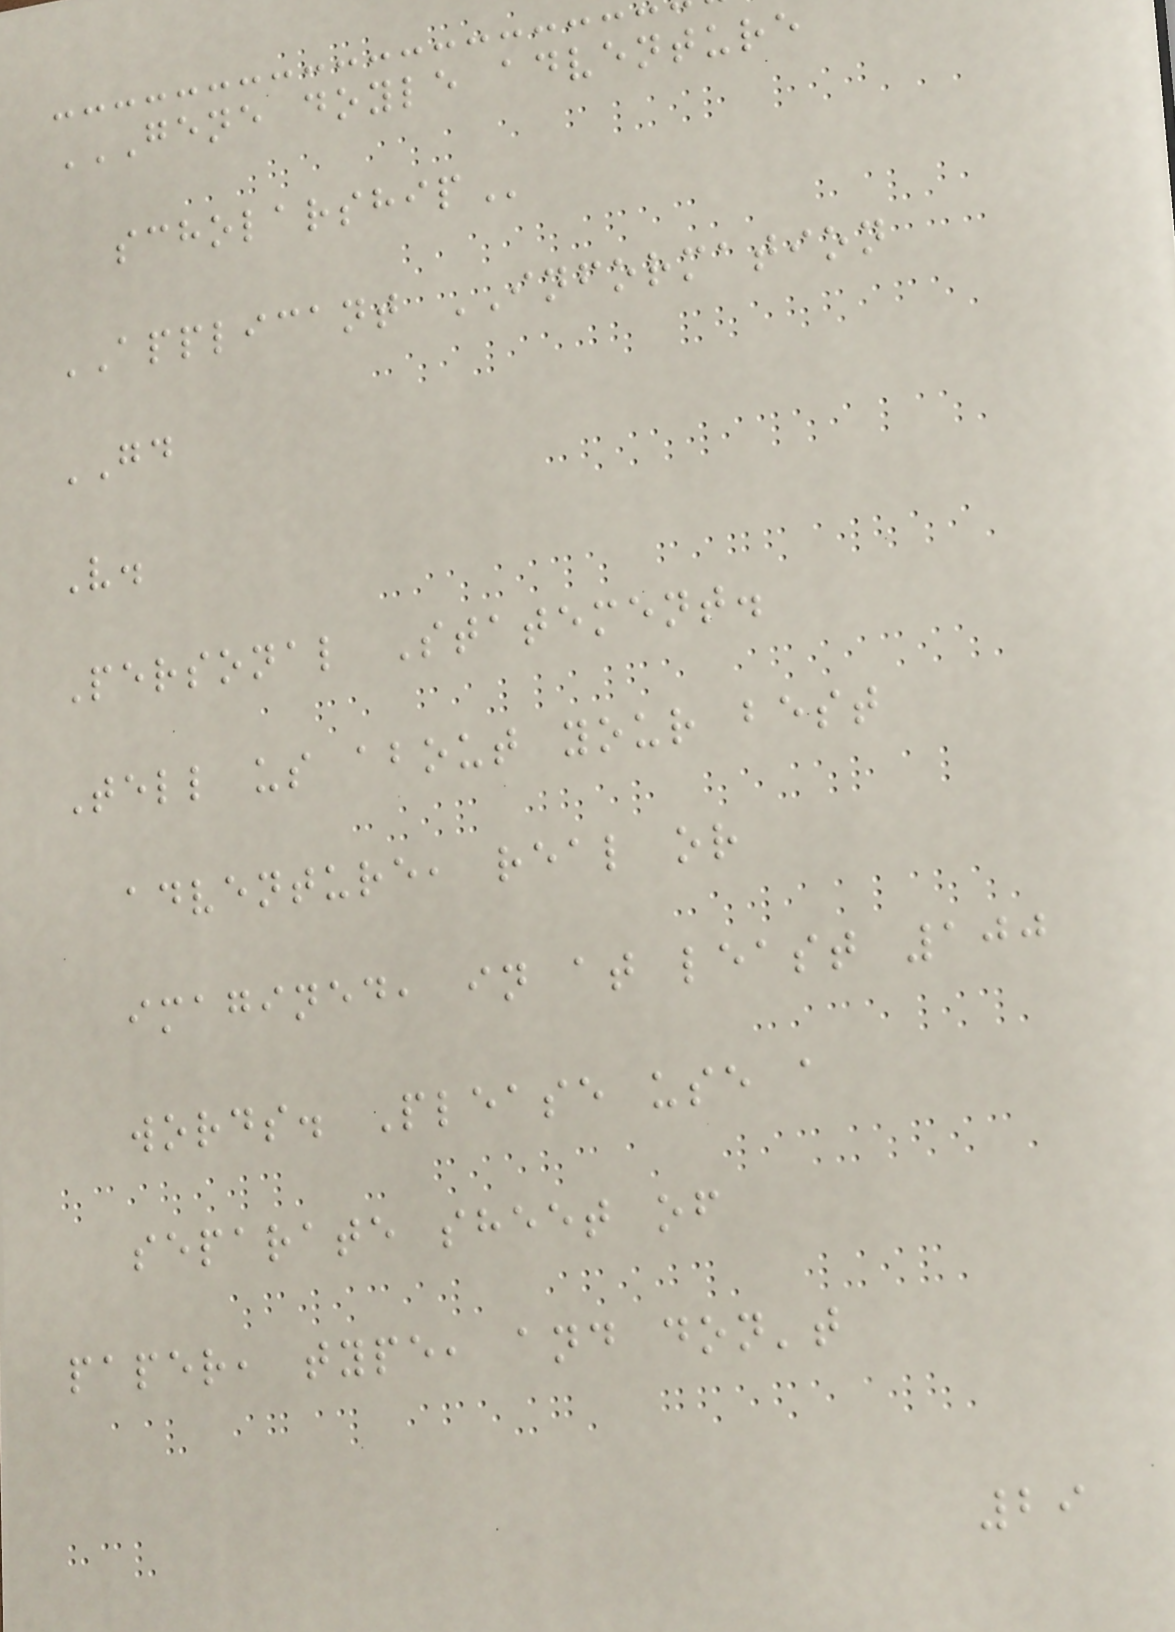GENE DOYLE ADVENTURE
SCHOLARSHIP
APPLICANT INFORMATION
GD
V.
Personal Statement.
Tell us about your best
adventure, real or
imagined, in at least 100
words. Please use a
separate sheet of
paper, type, and don't
29
